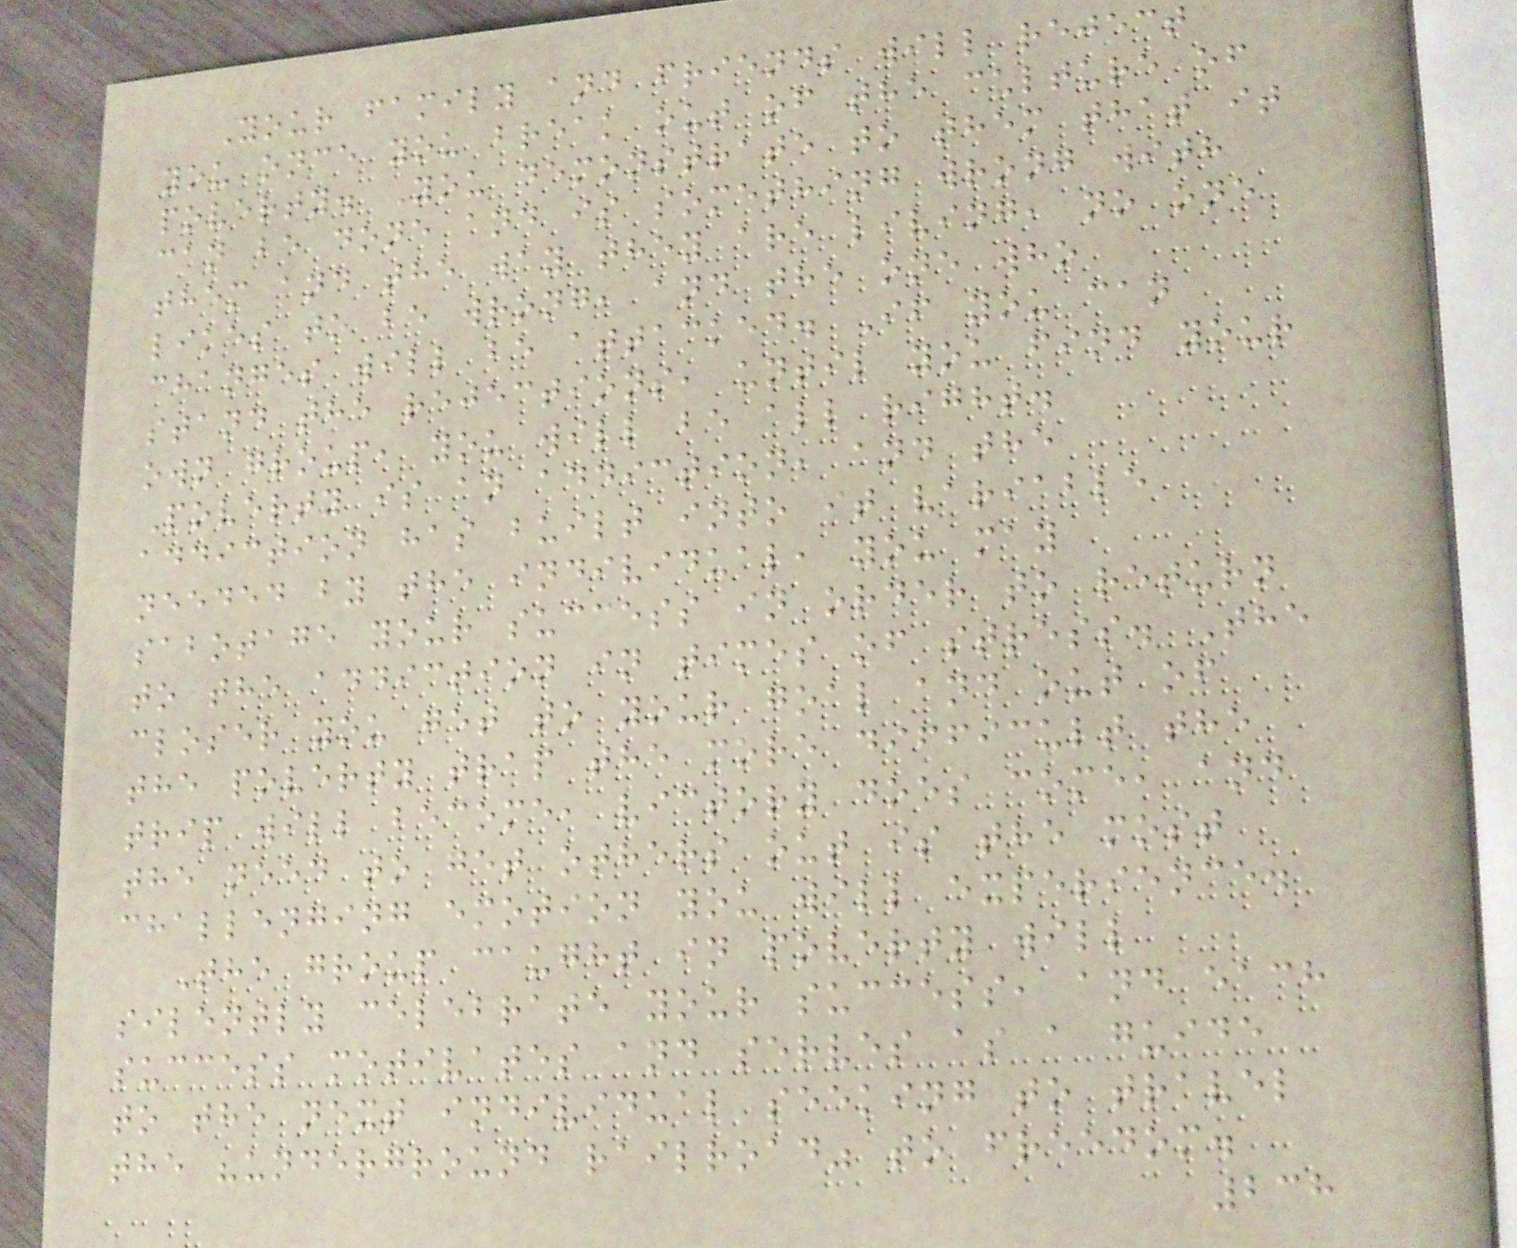Your family and friends will reject
you once you break out of the culture of
poverty. You demonstrate to them that it
can be done and is something wrong with
them and the way they are living, no one
likes to be wrong, and the one who
changes will be attacked. If you can
stand the rejections, until you find your
own group, you will be all right.
Poverty is an addiction, and the
addiction has built into it variable
needed by the individual, you may
sabotage your success in order to return
to the addiction in times of stress. The
closer you get to your goal and out of
the poverty trap the more difficult the
trip will become, victory does come, and
the need to get others out is the most
challenging emotion you will experience.
The group caught in poverty will
silently celebrate your success, and each
success motivates and serves as a guide
to the next individual seeking to travel
the "underground railroad" to freedom.
238
